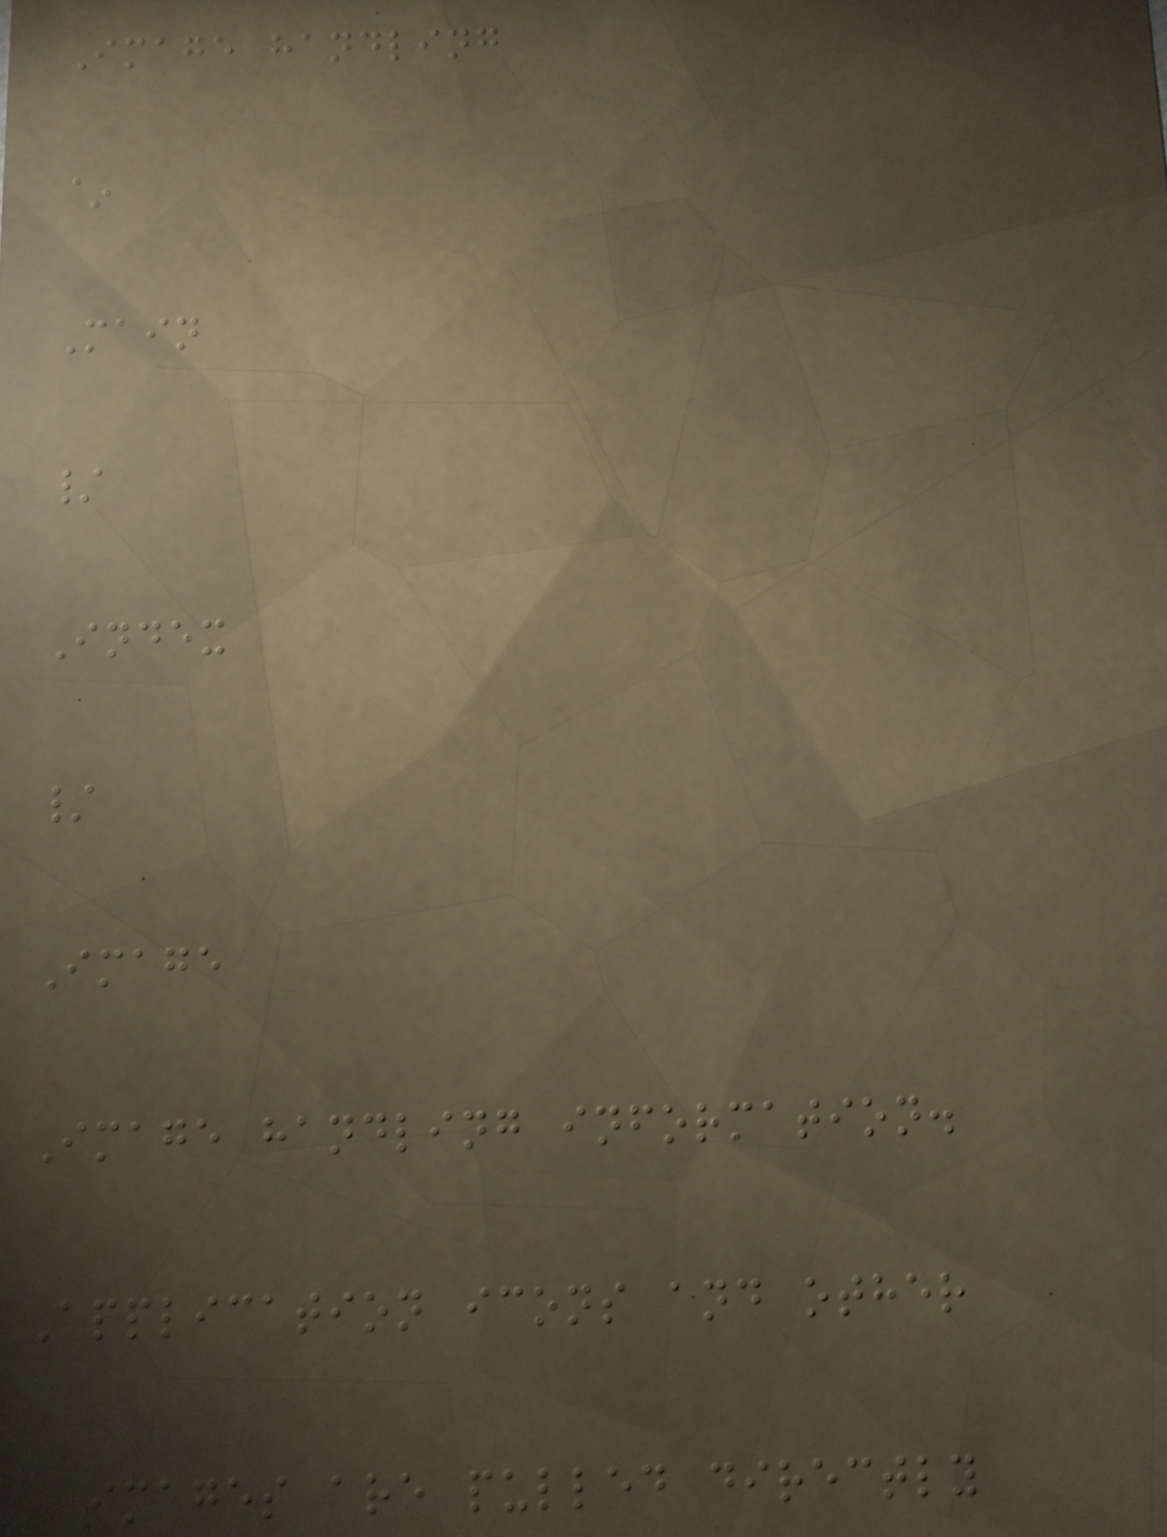Image handling
~
Main
/
Index
/
Image
Image handling information.
Application icons and other
images are pulled directly
